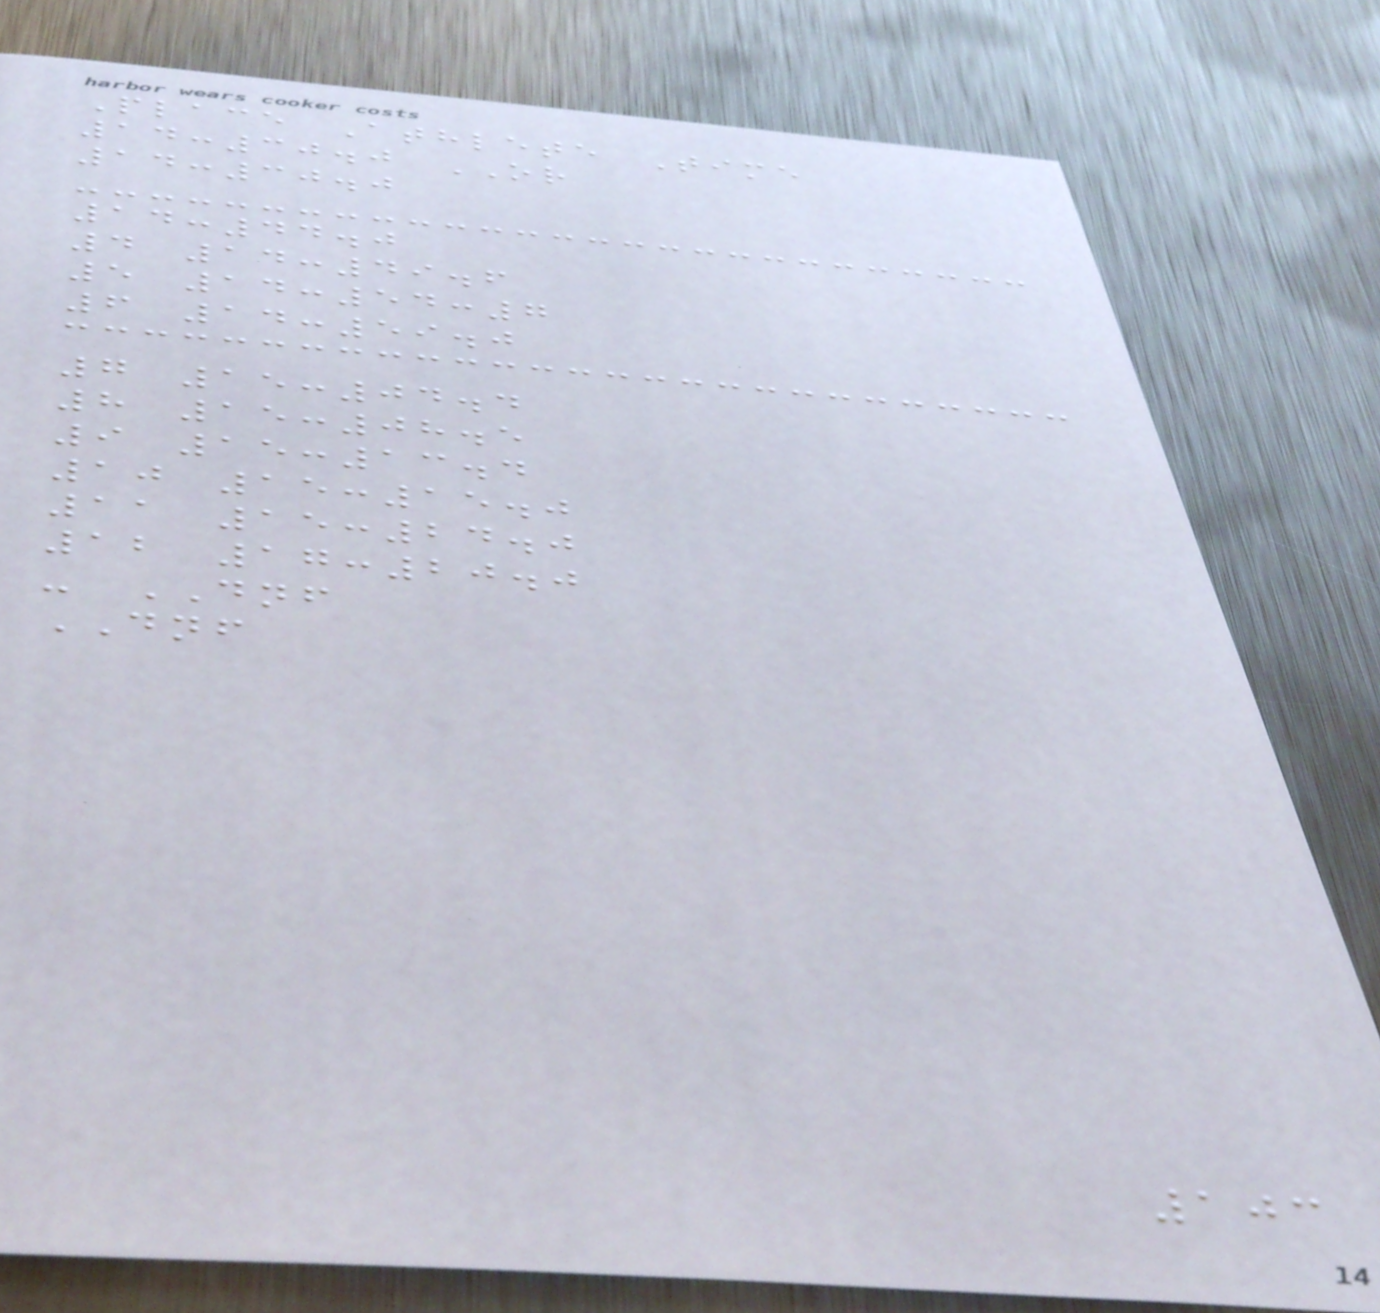Place Athlete Time
14:30.0 OR
14:30.0
14:44.0
4 14:49.6
5 14:54:7
6 14:59.0
7 15:04.4
8 15:08.5
9 15:13.4
10 15:15.0
11 15:24.0
12 17:20.0
- DNF
DNF
103
